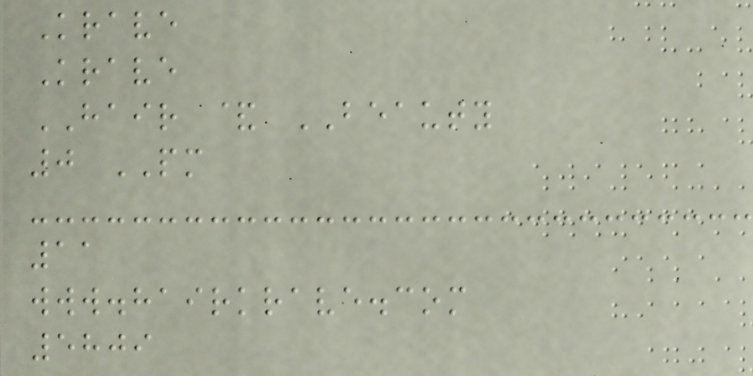Krave
Krave
HAIR & BEAUTY
0 PM
11
www.hairkrave.com
5809
